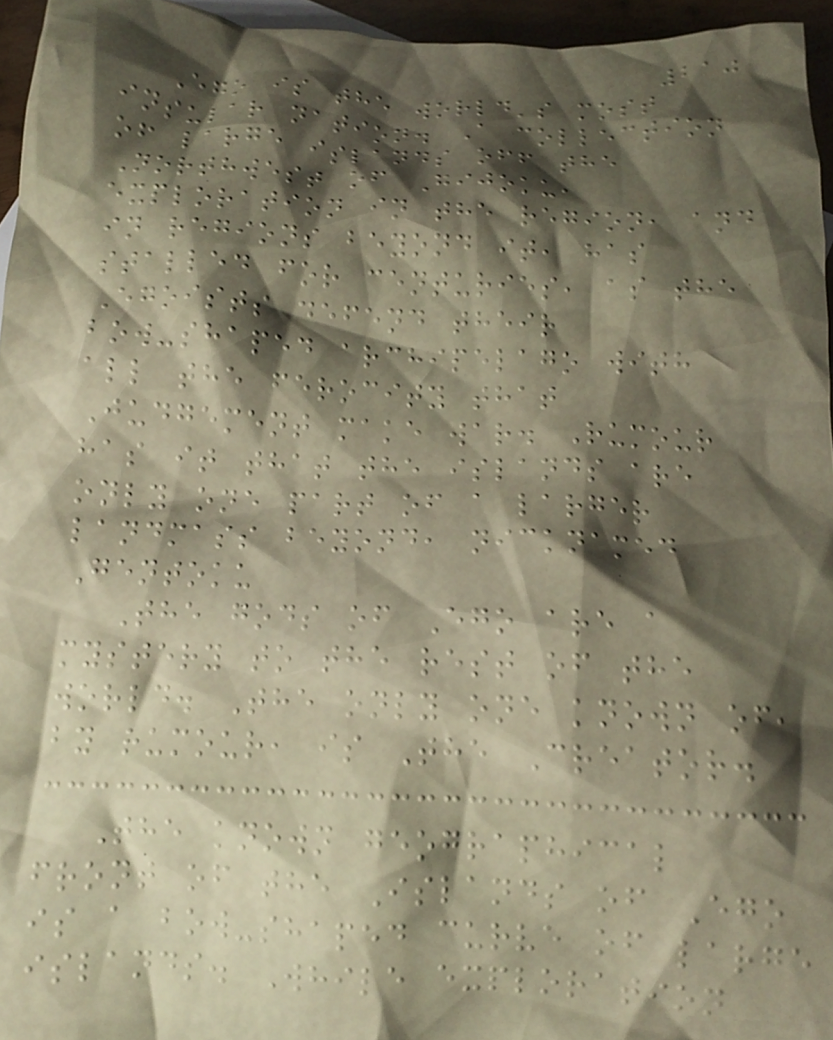210
Ego is the world's most
insular nation. A collection
of large islands off the
Northwest of Gijoku,
exploration in the region, and
in regions beyond it, has
stalled for centuries, as the
Egoists defend their
bow-shaped archipelago with
all the ferocity that
Judgement make war. Rumour
has it that the islands are
only one part of a larger
landmass beyond, nicknamed
Gentoku
The gods of Ego are a
mystery to the rest of the
world. The only one known of,
by rumour, is The Creator.
The known geographical
front of the Islands of Ego
is a bow-shaped curve of large
islands. While exploration
